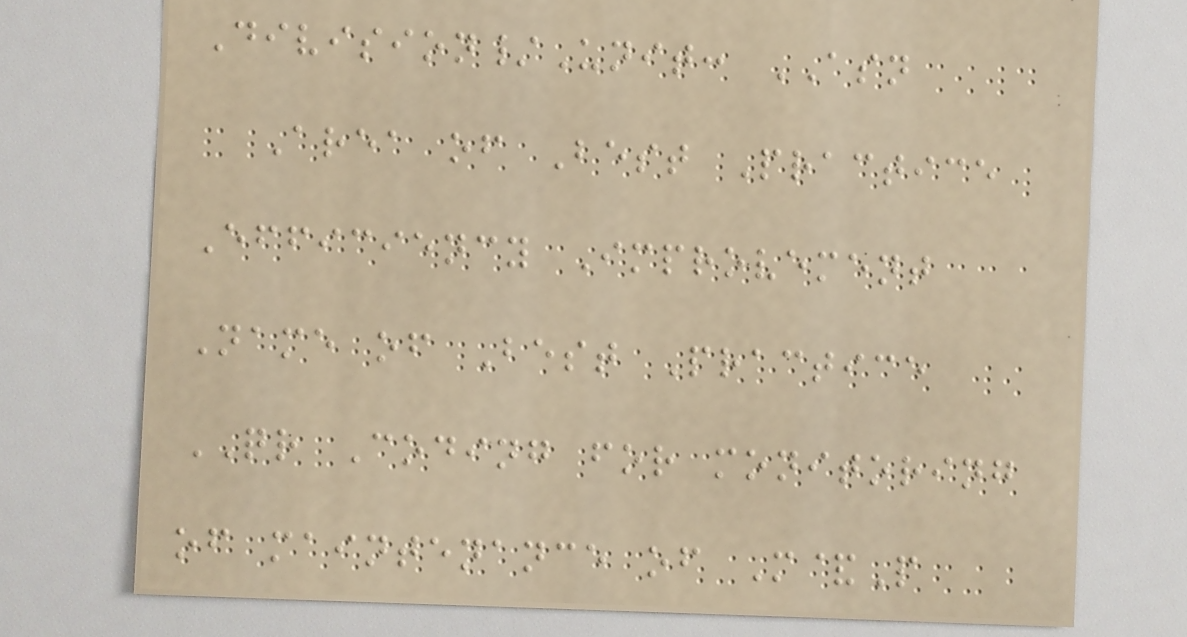Division/Unit: ASN
Area of Best Practice
Efficiency Improvement
Name of Best Practice
QR Coding for monitoring
of maintenance of M&P
